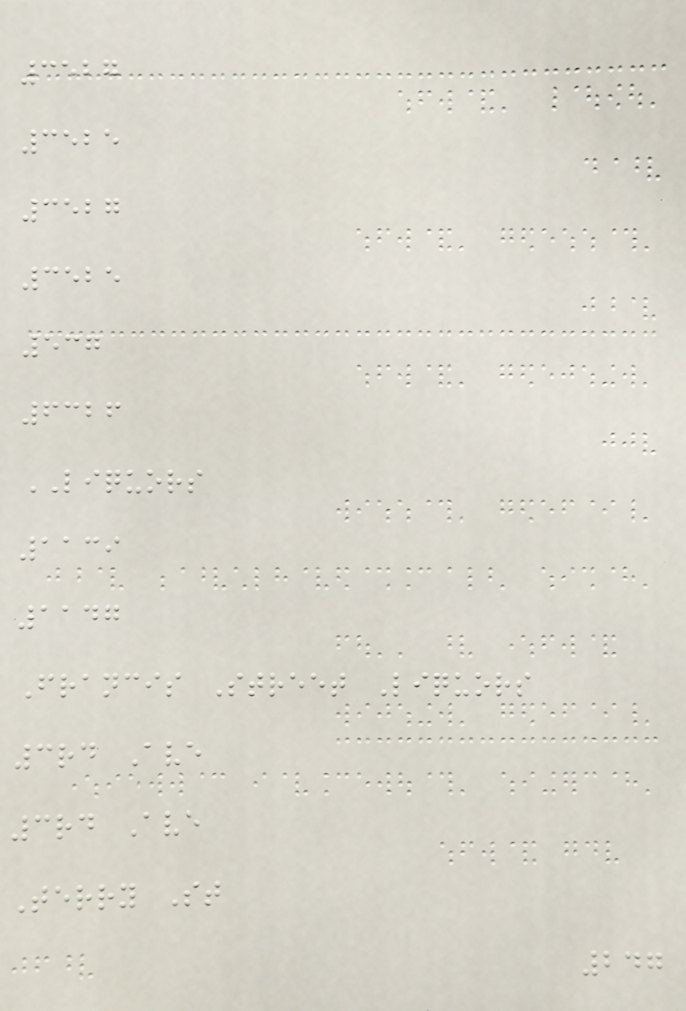3527
3525
3527
3525
537
6326
LIQUORS
1139
1147
Francis Street Liquors
3rd Ave
3rd Ave
Terry St
247
